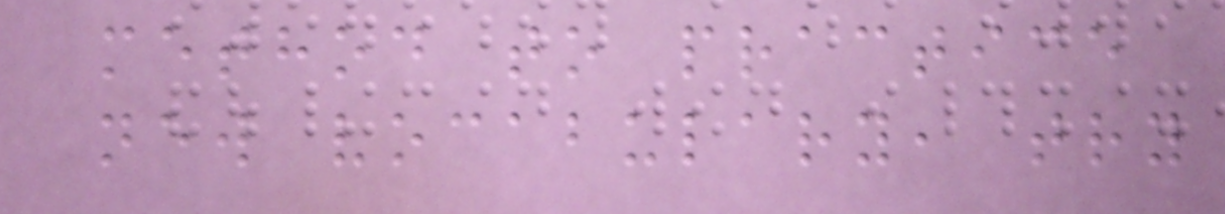method to practice
new vocabulary, try
